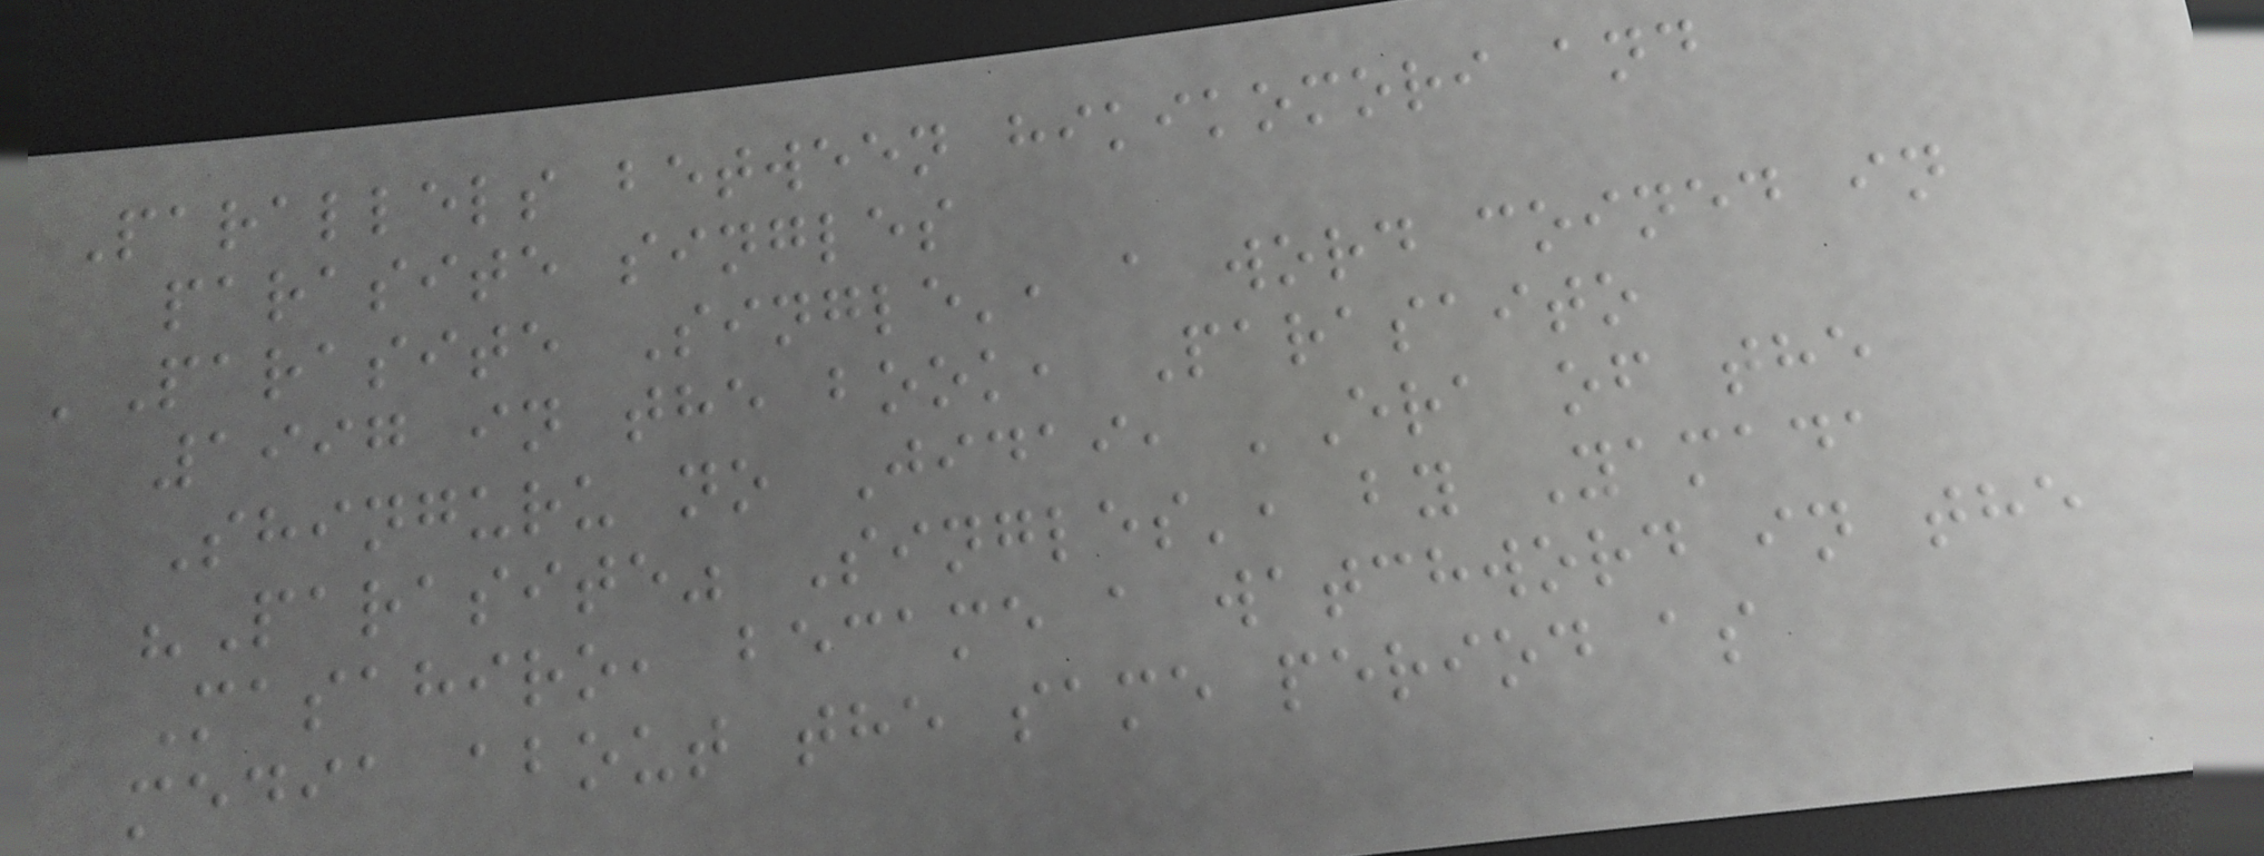Parallels between hikikomori and
parasite singles
'Parasite Single', a word coined in
1997 in the book, Parasaito
Shinguru no Jidai, 'Era of the
"Parasite" Singles', by Yamada
Masahiro, became a watchword in the
media about the same period as
